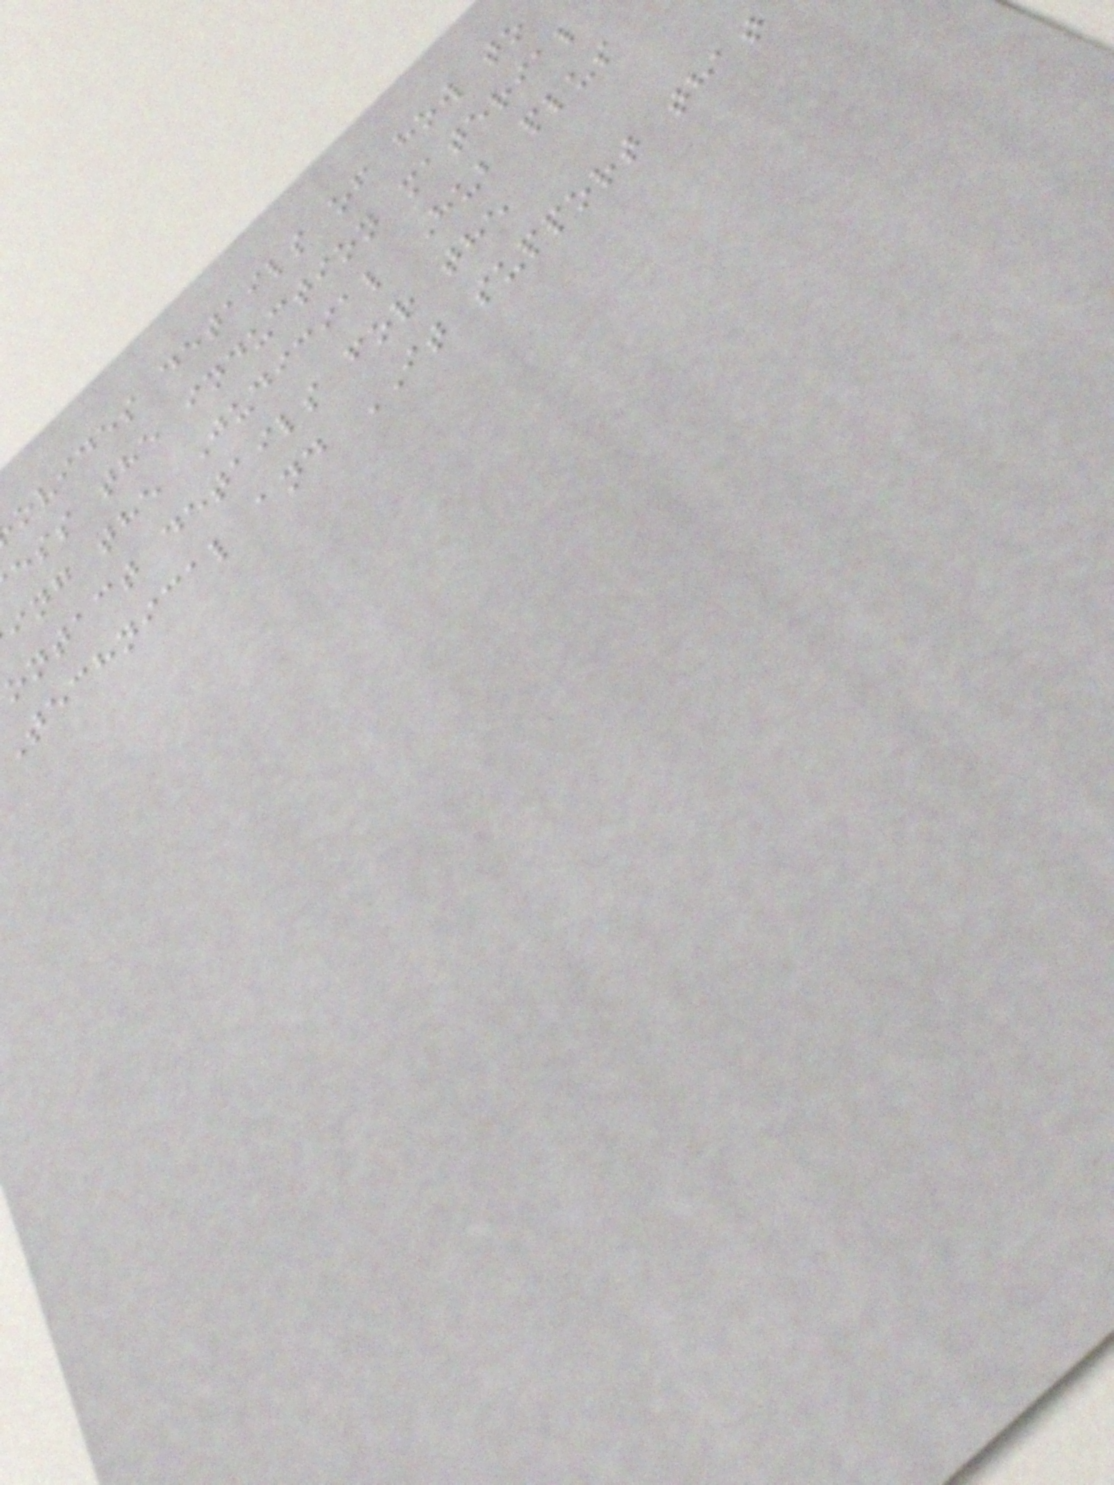ovides details of how to
ess the induction material
ing the Judicial Hub plus
ontact details for the
technical and IT support that
